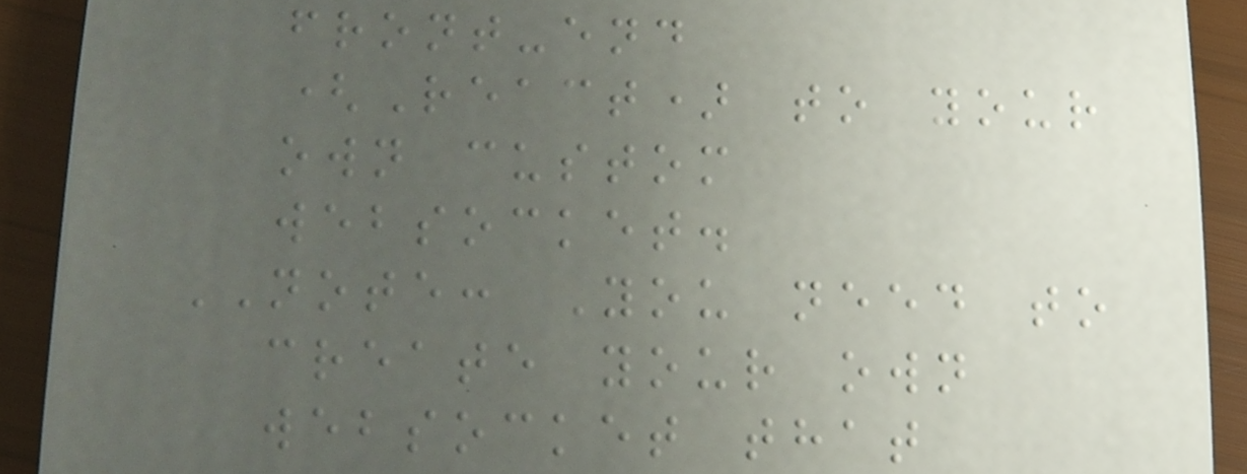front-end
(React) to your
own custom
websocket.
NOTE: You need to
create your own
websocket that
